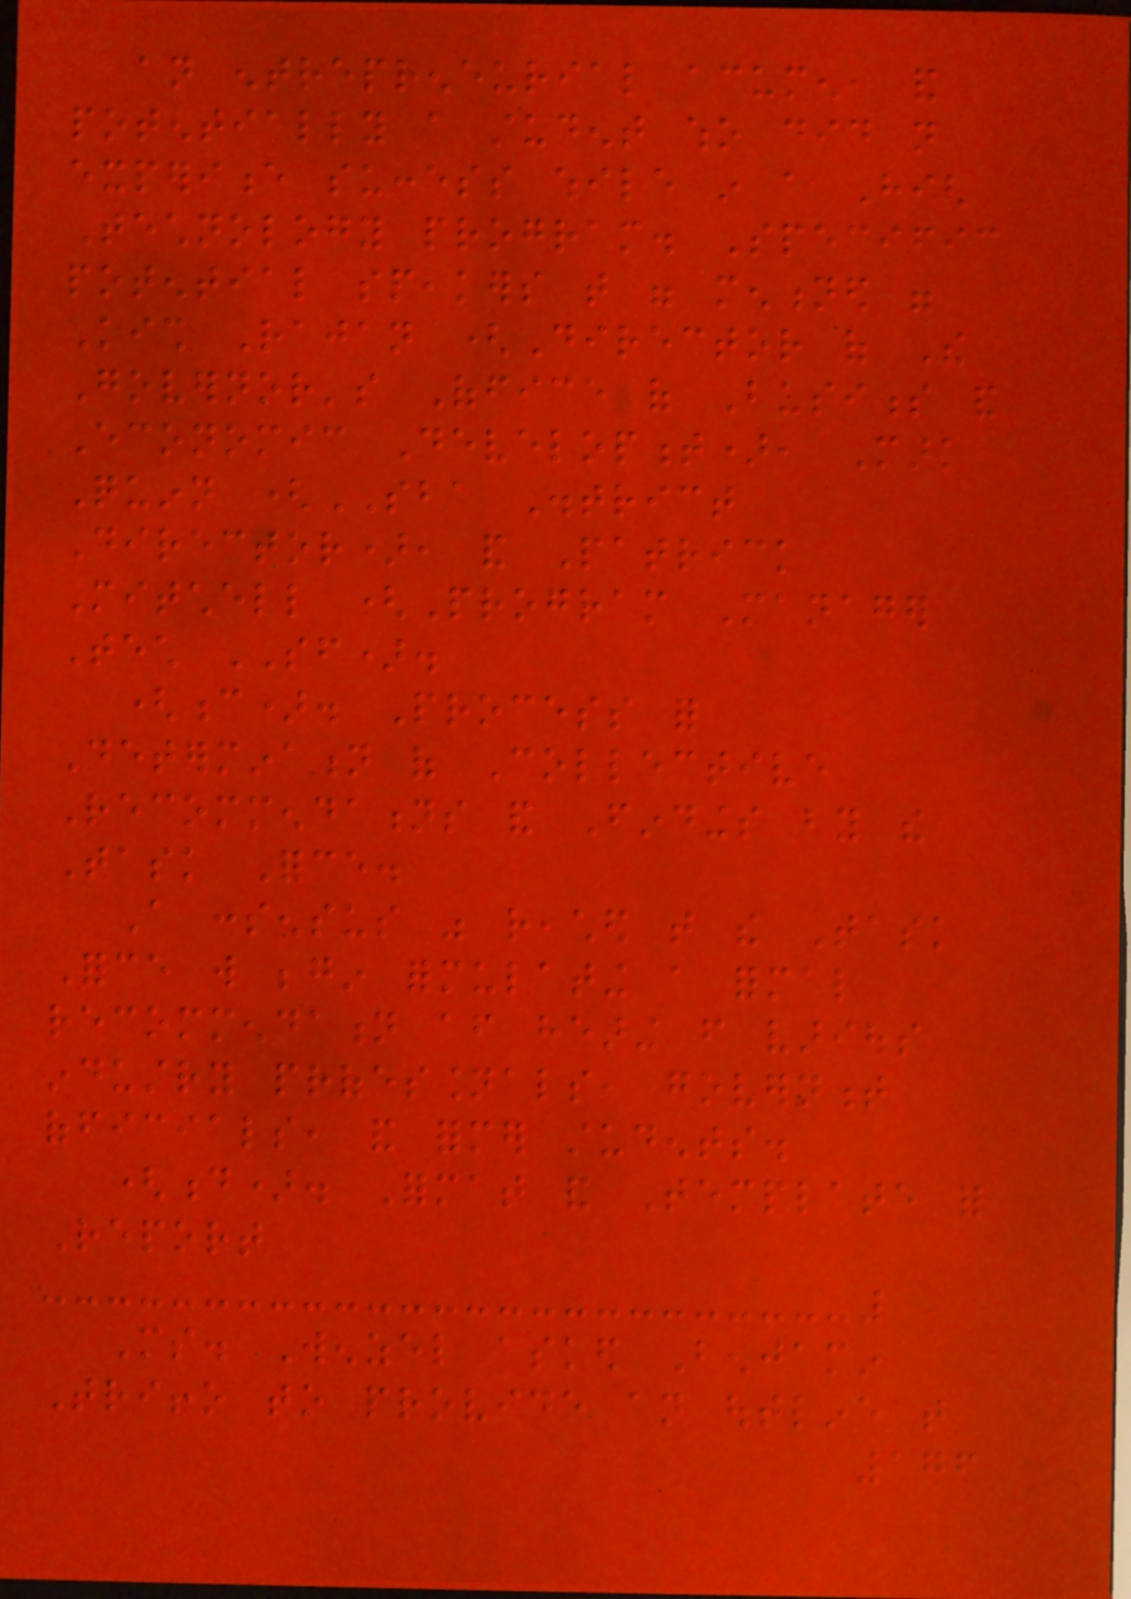an entrepreneurial acumen, and
potentially a student who did not
experience success while in a High
Technology program. Specific
potential speakers that were mentioned were
Kish Rajan (Director of The
Governor's Office of Business and
Economic Development), Mark
Quinn (SBA District
Director), and Patrick
Mitchell (Program Manager
Tech SF).
(c). Process for
Determination of Collective
Recommendations and Findings by the
Task Force.
A consensus was reached that the Task
Force will begin formulating a formal
recommendation after hearing from various
industry professionals, government
officials, and former students.
(d). Format and Template for
Report
Ms. Wenzel asked Benjamin
Triffo to provide an outline that
176
